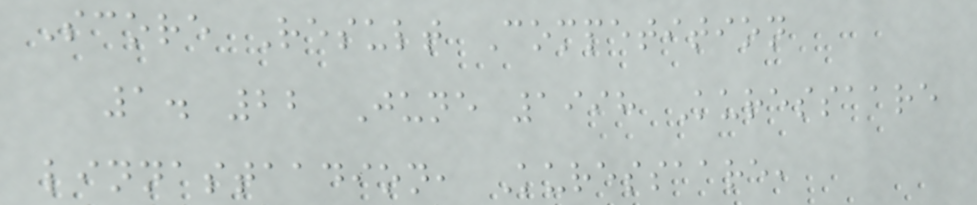Score Result Competition
1. 22 June 1998 Kuressaare
linnastaadion, Kuressaare,
